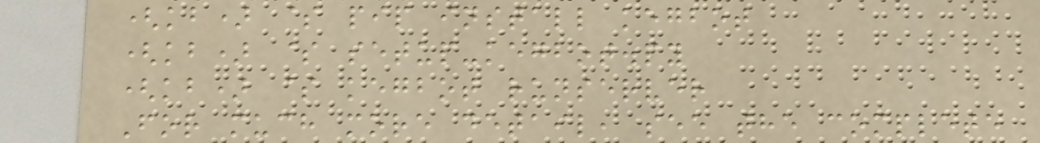(kb) $ pip install kegbot
(kb) $ setup-kegbot.py
(kb) $ kegbot runserver
For much more detail, see the complete
